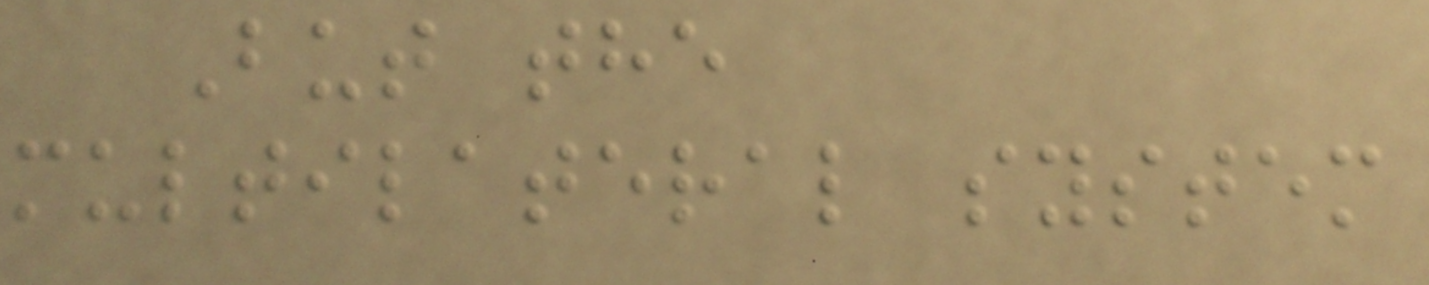But the
multilateral system
